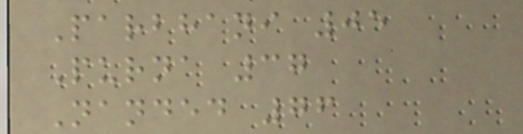Parbhani 05
Purna 37
Nanded 76
